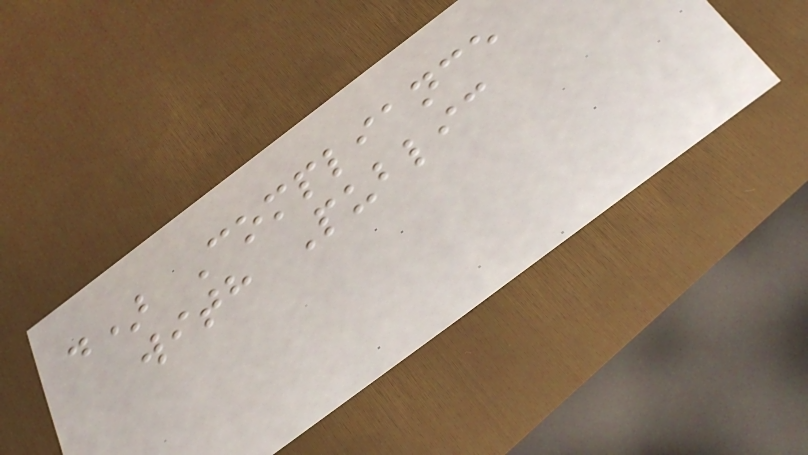d) Compliance
with Public
